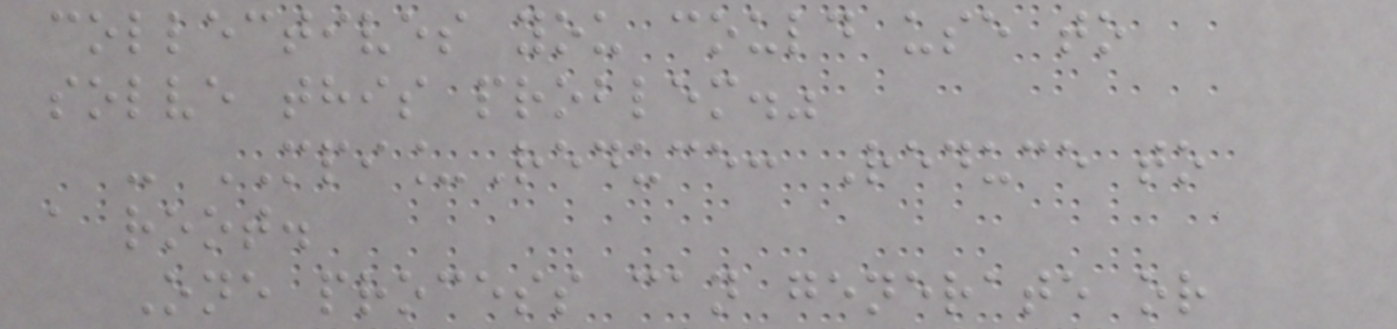collectives you could use to
solve this problem."
- MPI_Reduce: Reduce to
a root.
One process can generate or
